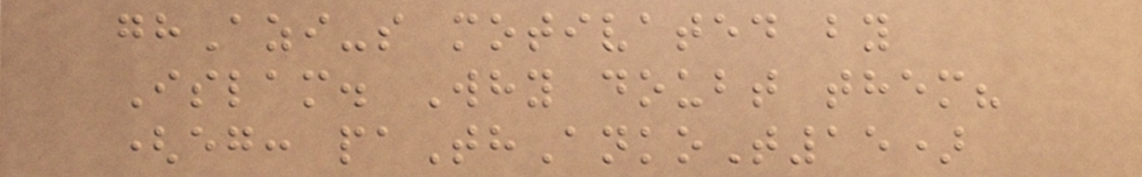ghAzi-s motivated by
Islam. Why doubt them?
(eg: paThAnkoT15)
